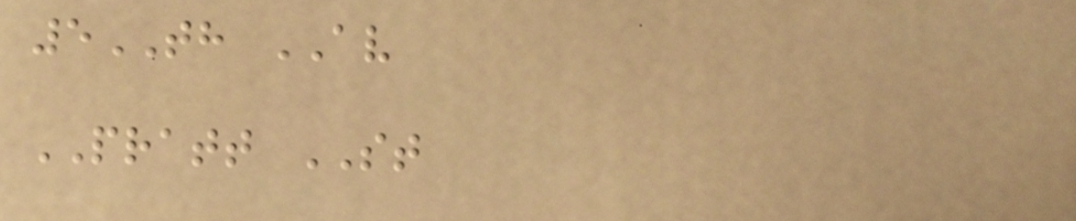5TH AV
PRATT ST
